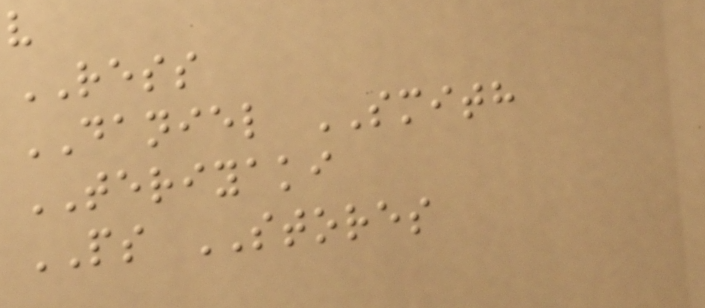v
RESS
DANIEL SMITH
TERIYAKI
PS STORES
